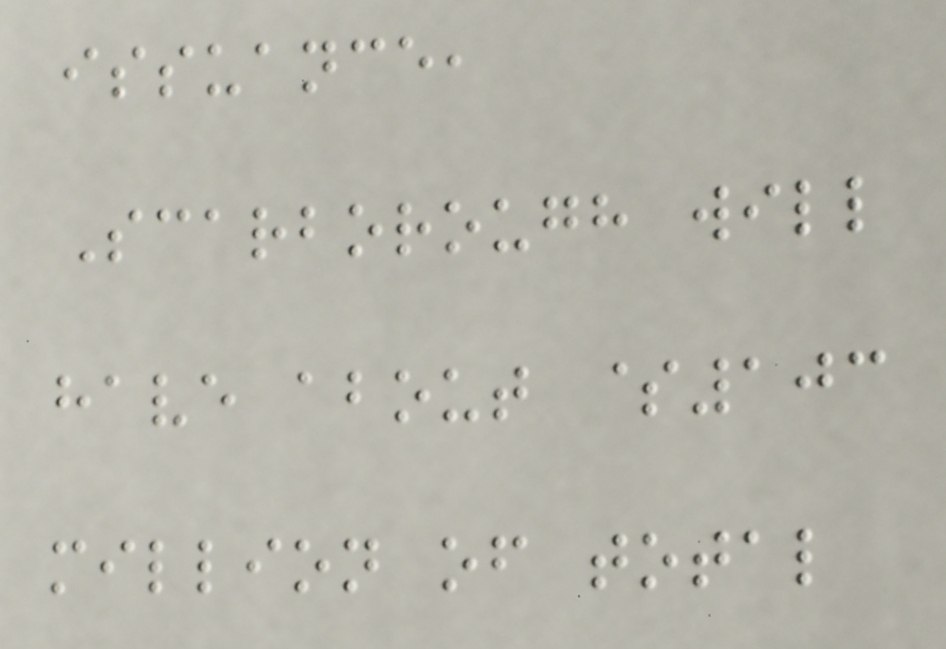issuance,
Scarborough will
have about $103
million of total
